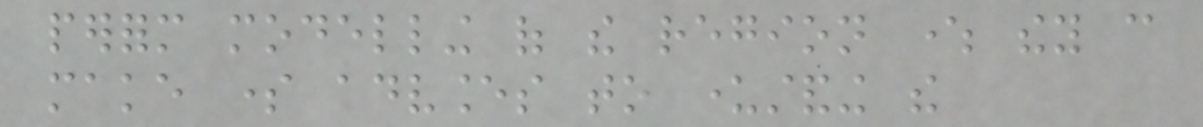perform modelling of the region where they can
make some advances to understanding the
